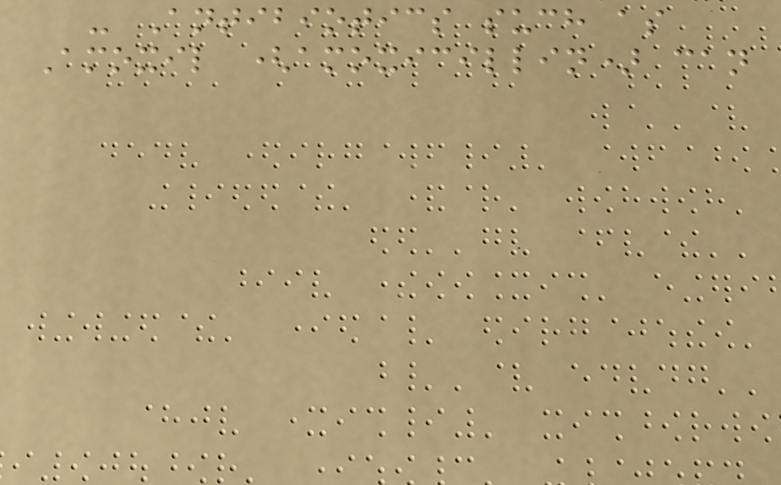- Antibiotics such as
Amoxil (amoxicillin) can
